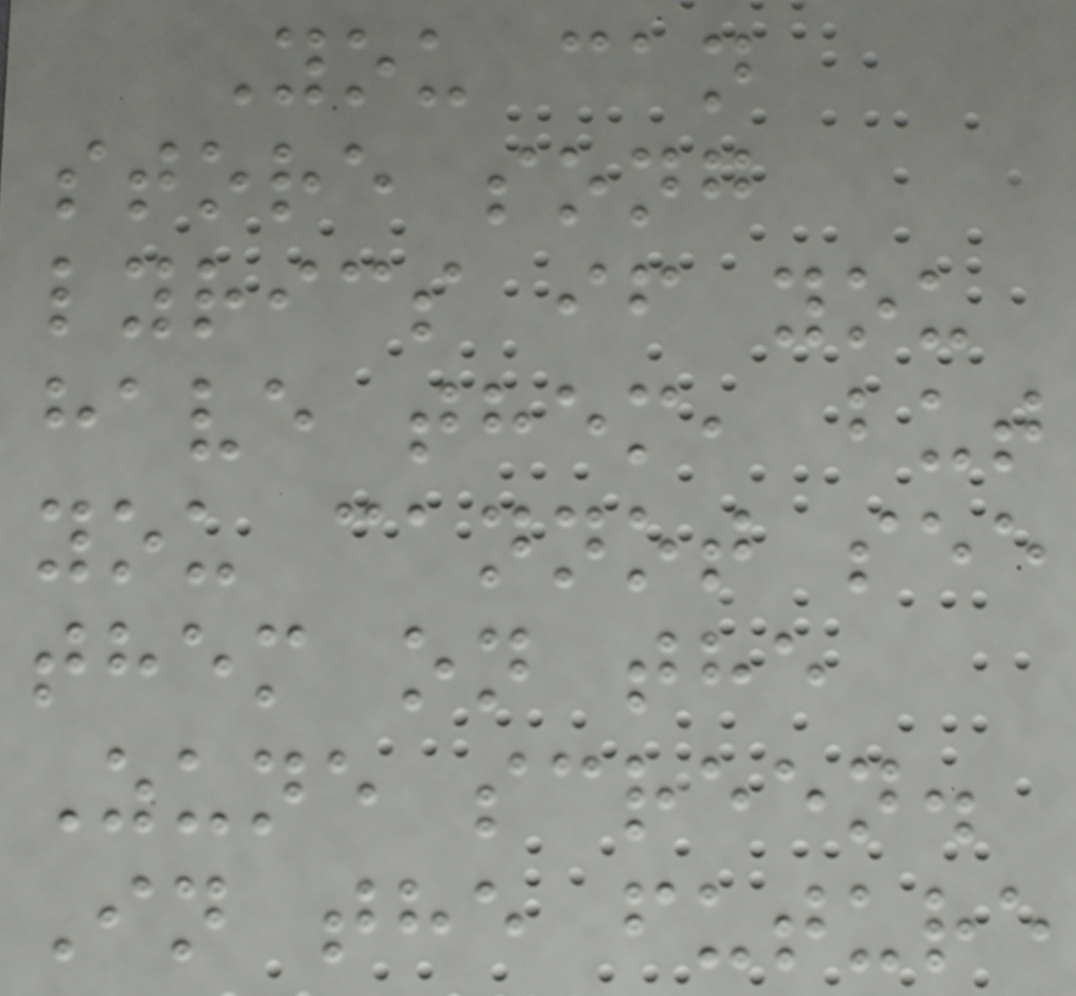You can
store song
lyrics if you
have them, but
you cannot see
them on the
Zune screen.
In the future
